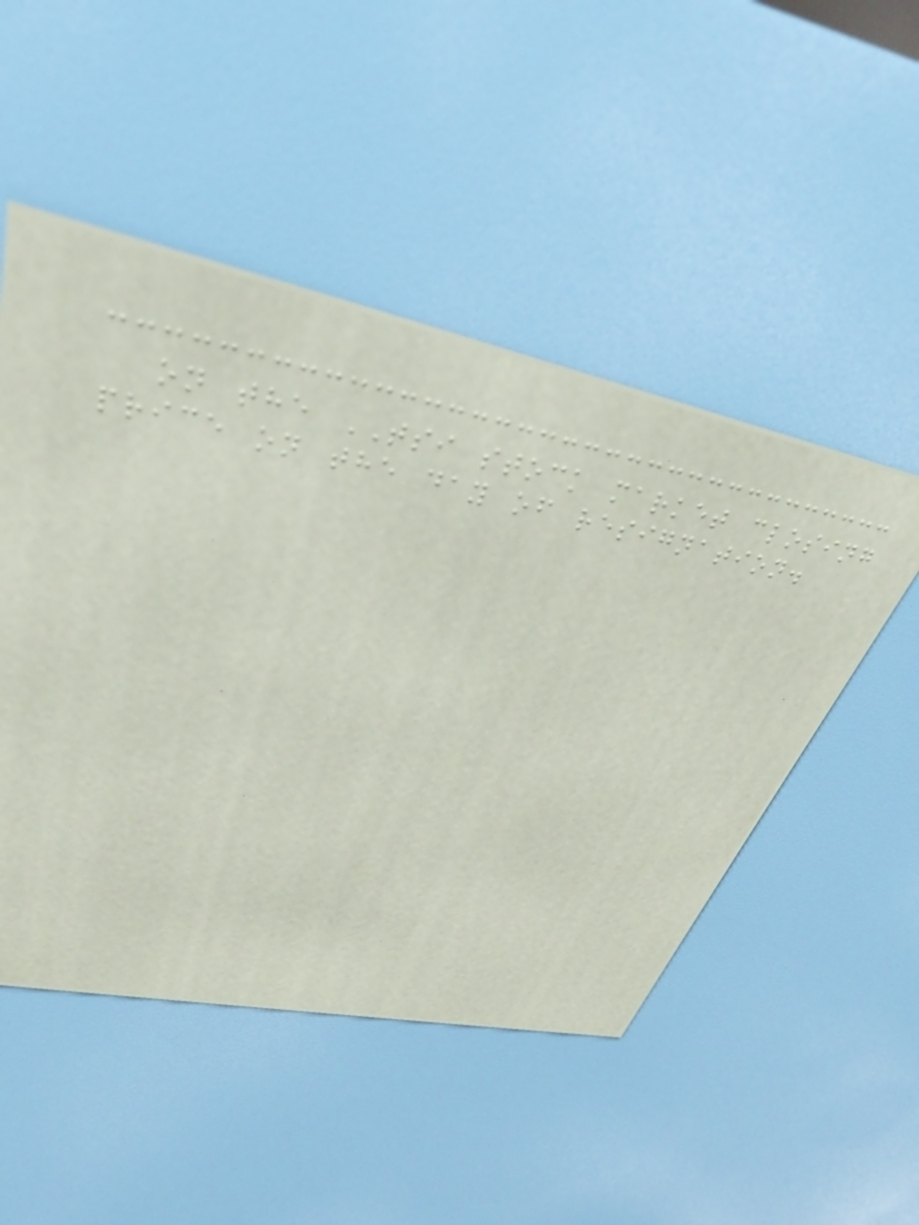on the TSI stock market closing
price on the day of resignation.
